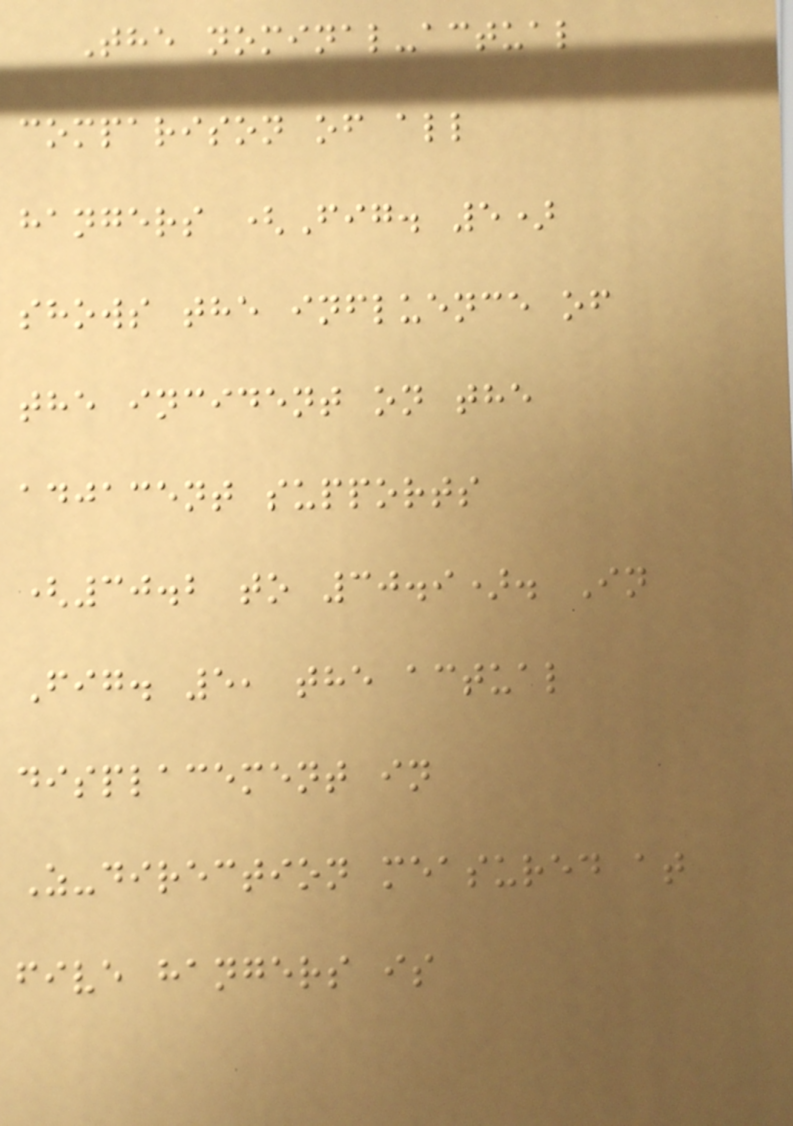The nominal-actual
comparison of all
hangers (Fig. 5)
shows the influence of
the incident on the
adjacent supports
(30.2 to 30.9). In
Fig. 5, the actual
displacement in
Z-direction measured at
five hangers is
